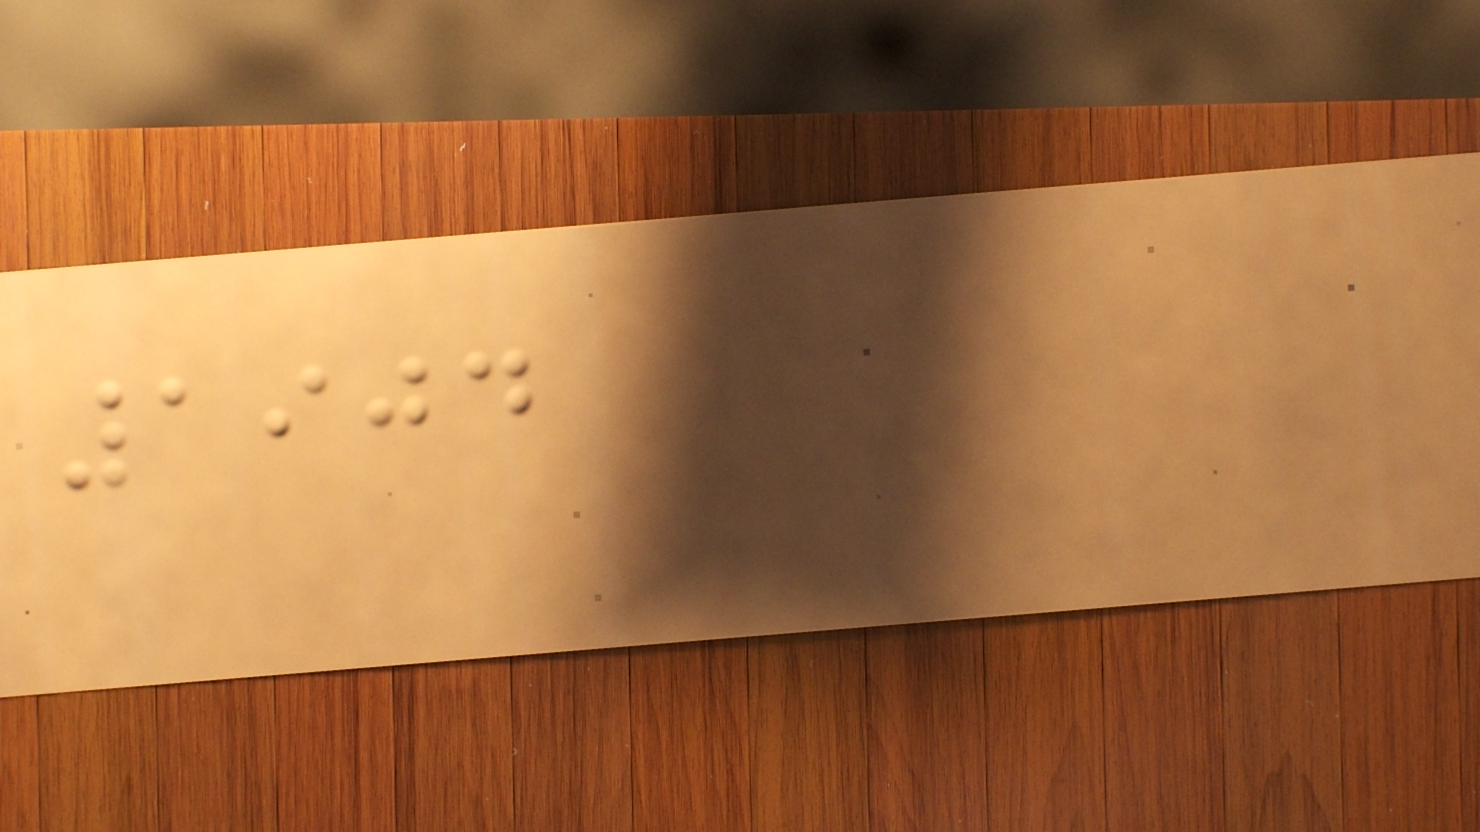1904
